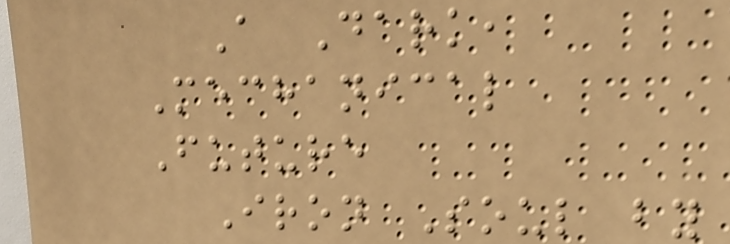A Dark,
Mechanical
Future
Iron Soul by
